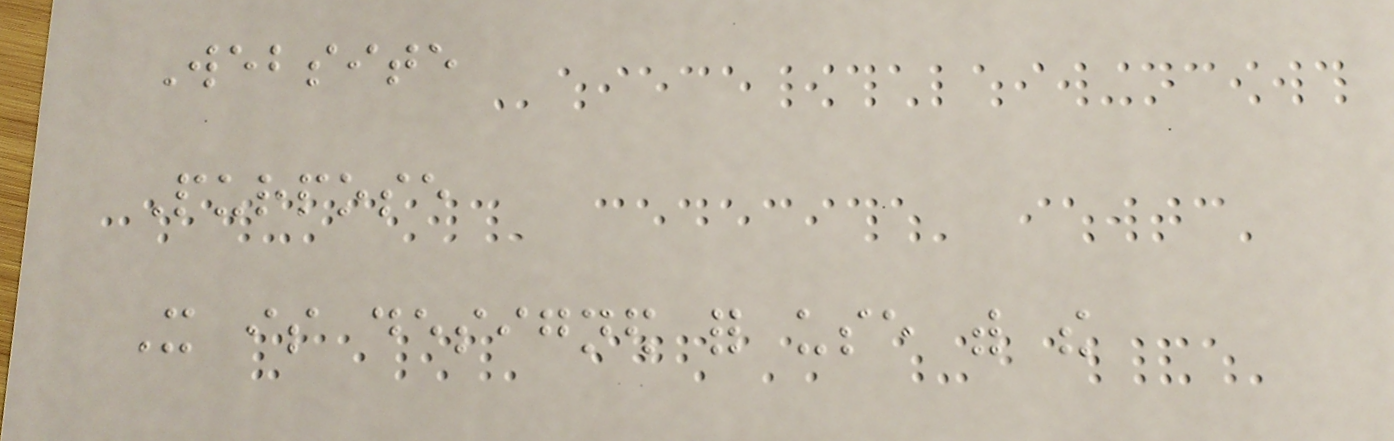Website
Purpose
It is designed for use with the
